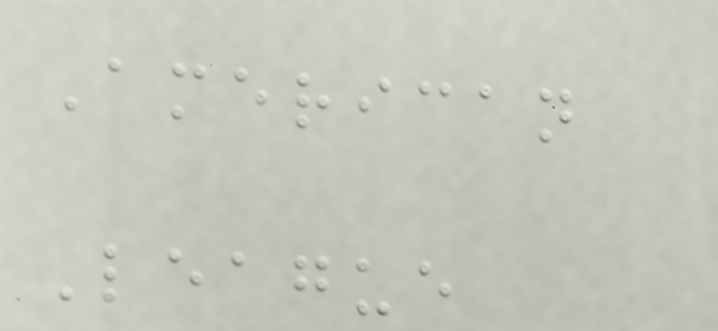American
League
